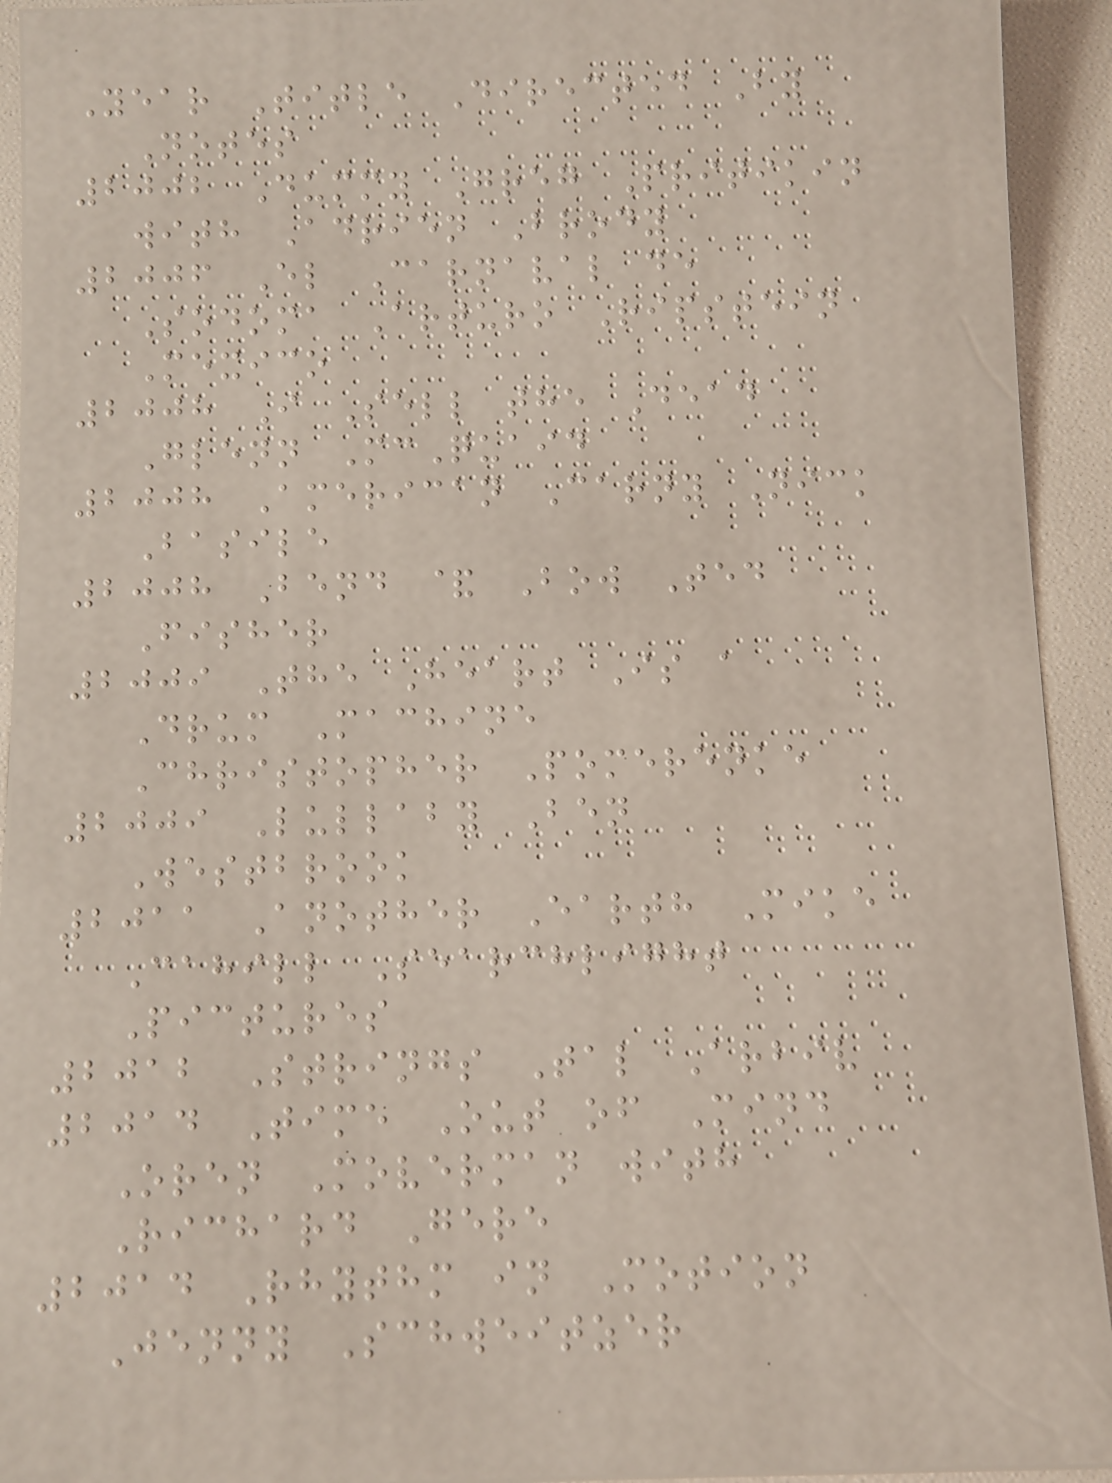Year Title Directed By
Notes
2002 Dummy Greg Pritikin
with Adrien Brody
2006 El Carnaval de
Sodoma Arturo Ripstein
Mexico
2008 I Sell the Dead
Glenn McQuaid
2008 American Carny Nick
Basile
2008 Bend & Bow Ted
Fisher
2009 The Heart Is a
Drum Machine
Christopher Pomerenke
2009 Lullaby Ben
Westbrook
2011 Another Earth Mike
Cahill Searchlight
Pictures
2012 Strings Tal Arbiv
2014 Time Out of Mind
Oren Moverman with
Richard Gere
2014 Rhythm in Motion
Jenny Schweitzer
